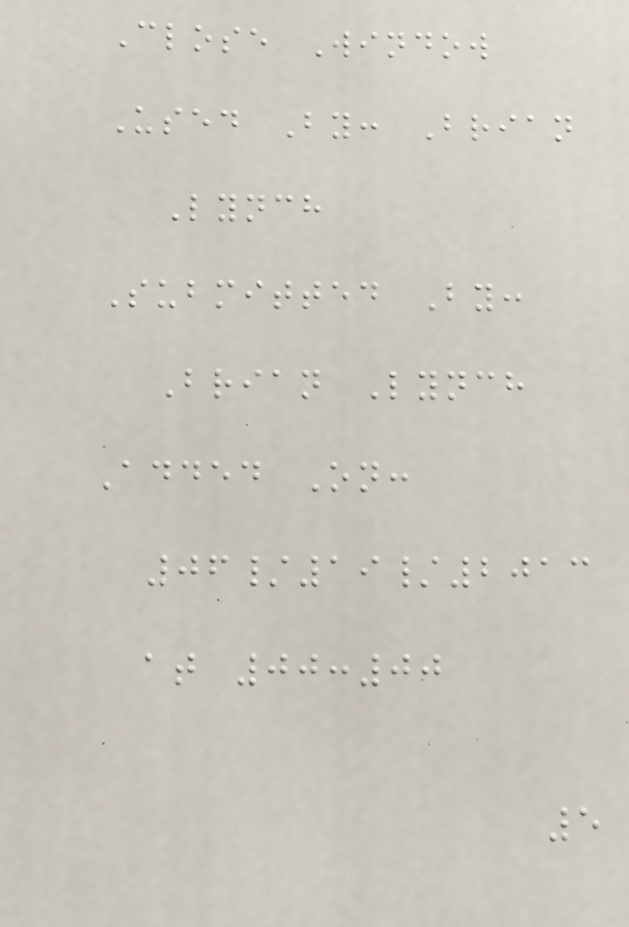Close Window
Used By: Brian
Lynch
Submitted By:
Brian Lynch
Added On:
06/19/2013
at 00:00
5
